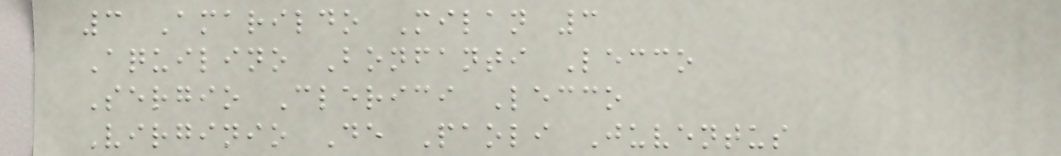3 Amarildo Milan 3
Aquilino Bonfanti Lecco
Sergio Clerici Lecco
Virginio De Paoli Juventus
